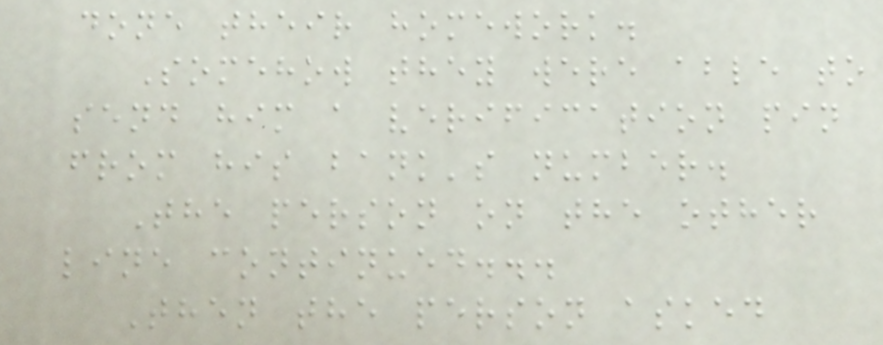done their homework.
Somehow they were able to
send him a verification pin
from his bank's number.
The person on the other
line continued...
Then the person asked
